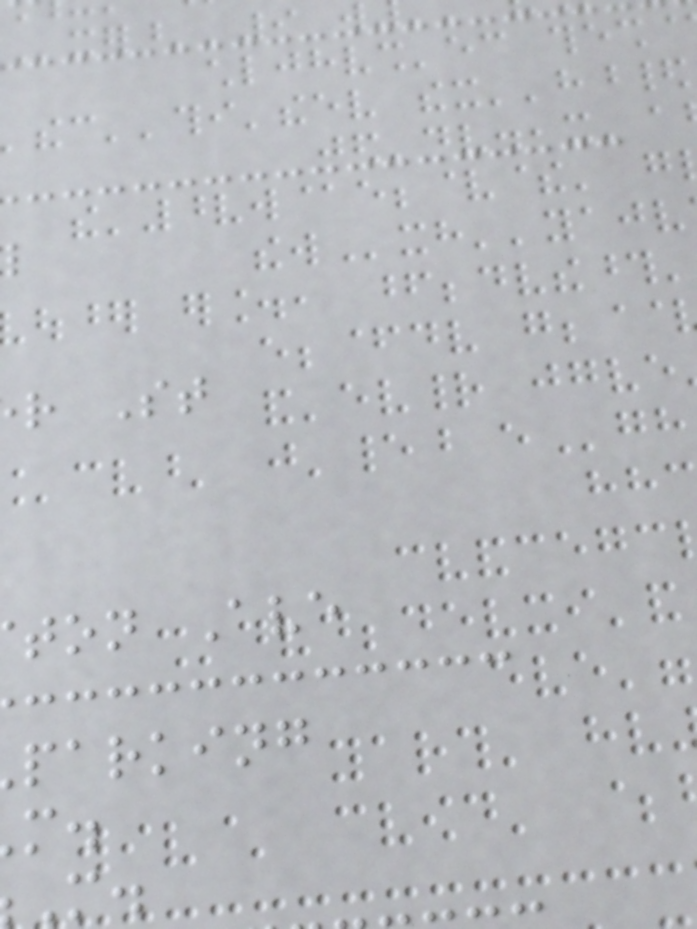r St
ton Ave
parking
